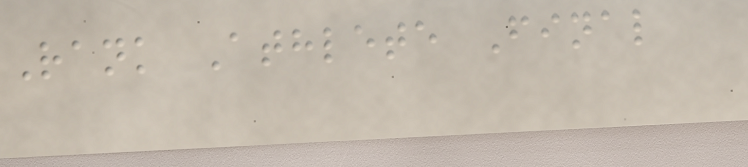Rank Athlete Final
